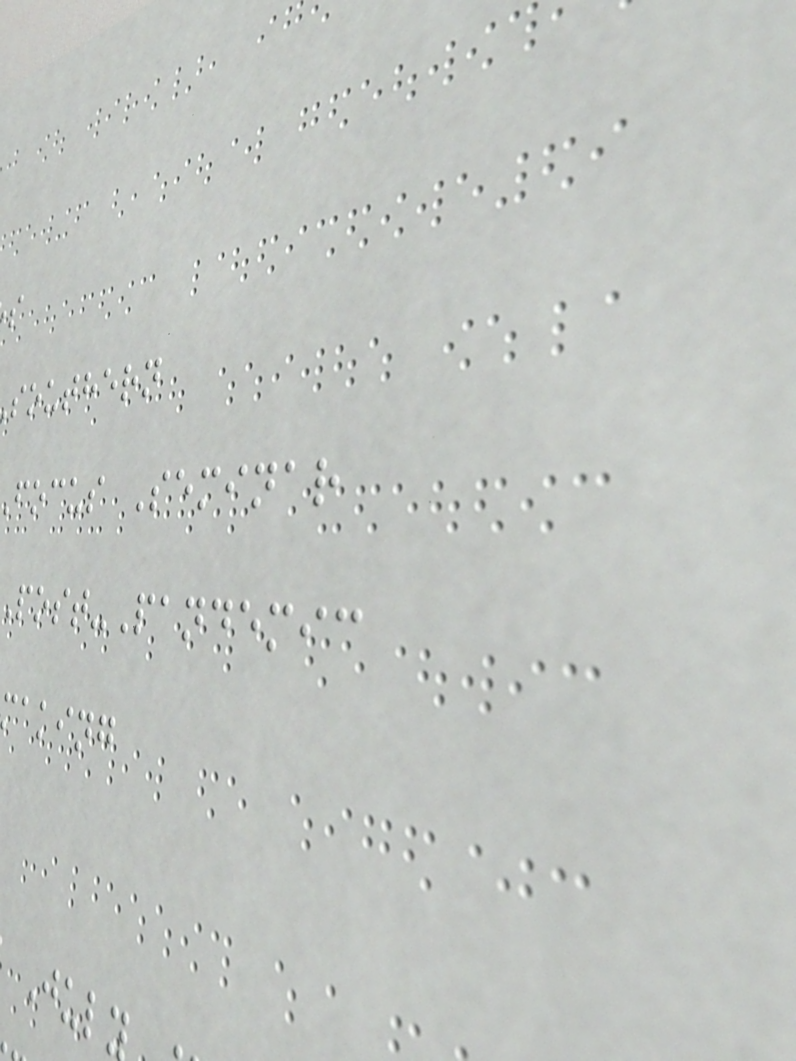southern
focus Seminar
ost-Pandemic
aking
